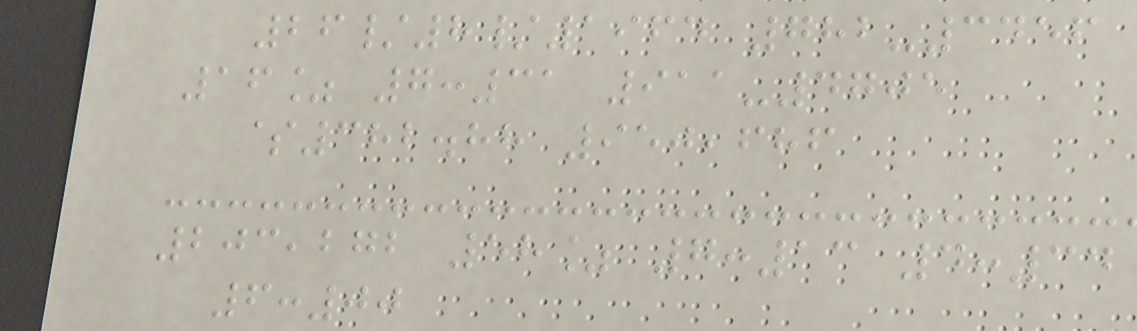26/8/1964 782-3456
16% 7:31 911-4705
$382.88 950,686
203,272 58% 7:13 4:34
6:00
